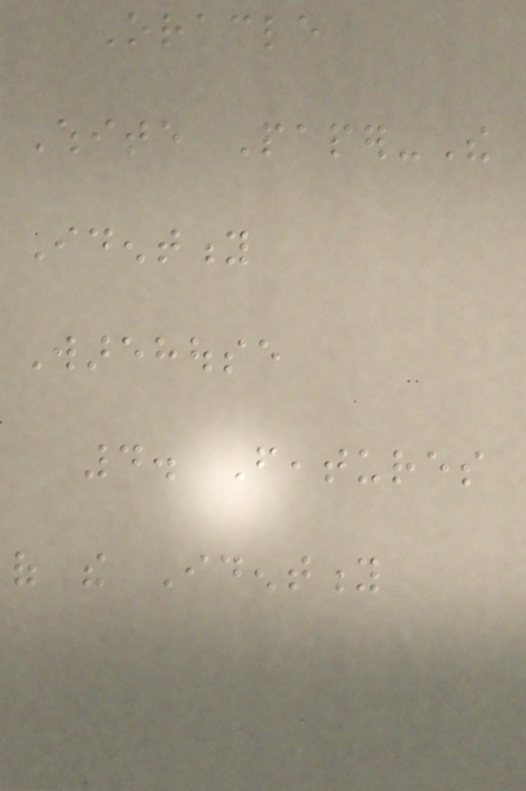Oracle
White Paper-The
Identity
Warehouse
4. Features
of the Identity
